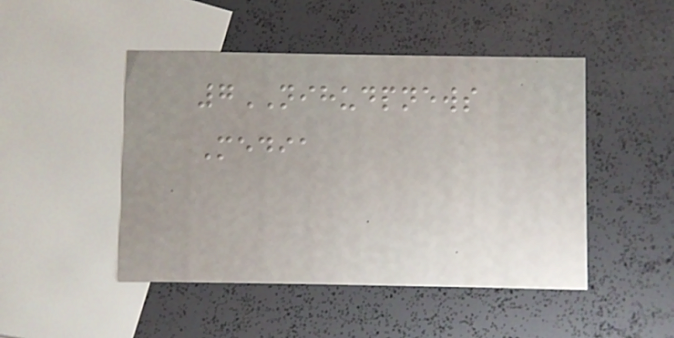7NIHUDPNEWS
Media
